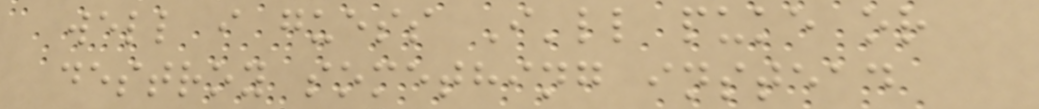well i guess I'll puke or
destroy something instead
